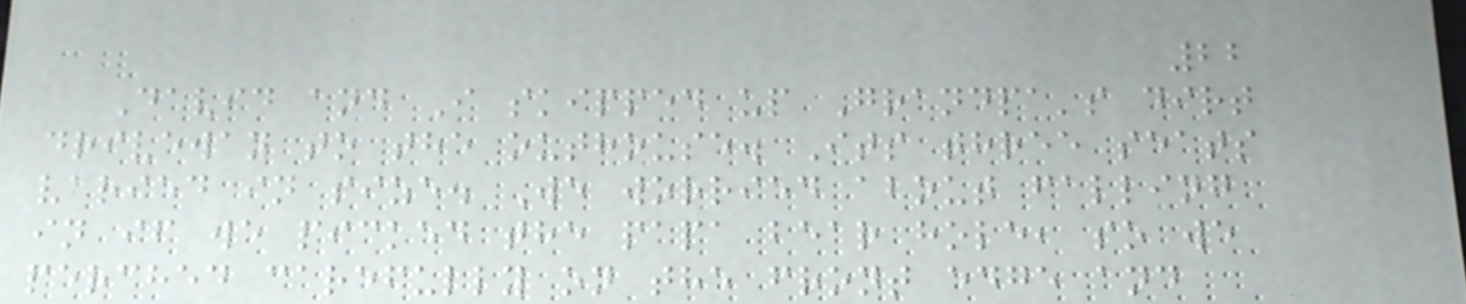22
David and I skipped up Grandpa's dirt
driveway to the outhouse. Its three seats
varied in size. We worried about falling
in if we picked the papa bear hole, so we
perched carefully on the front edge and
